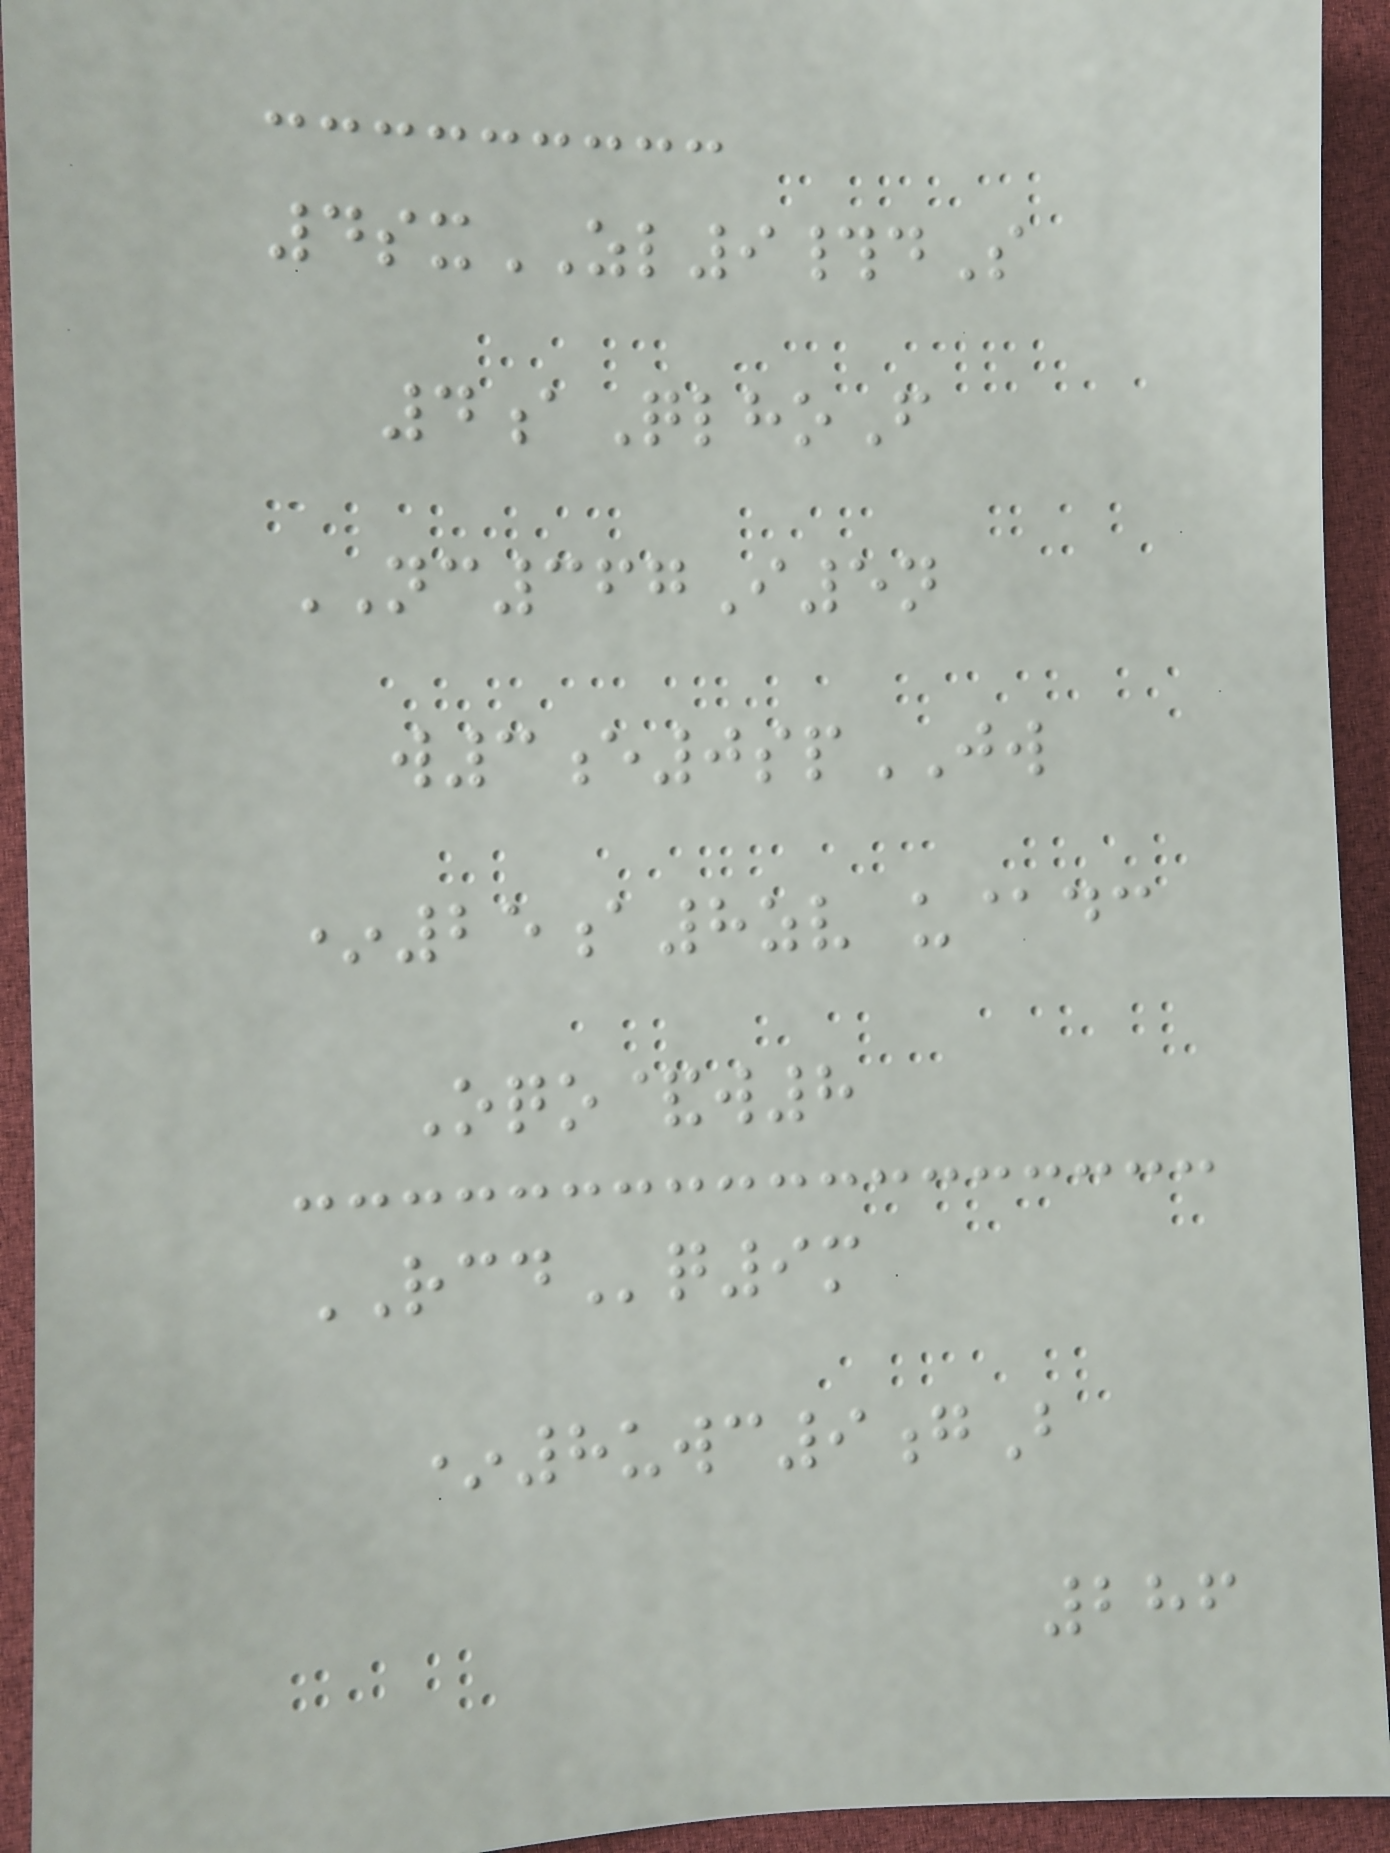4sxZL9#dS
4aQlhoF
NC367I5n
w3e0spJW
*25a8zv u@dc
Oqo&w8
RCDq9m
*8uwc9gB
286
